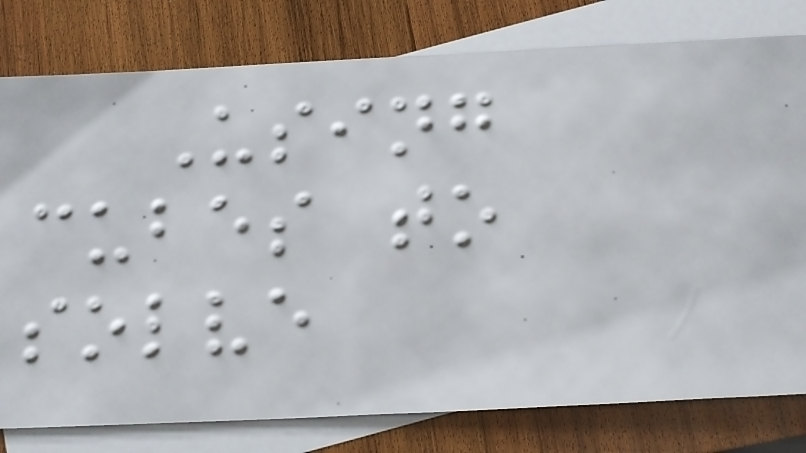Using
cubes to
solve
